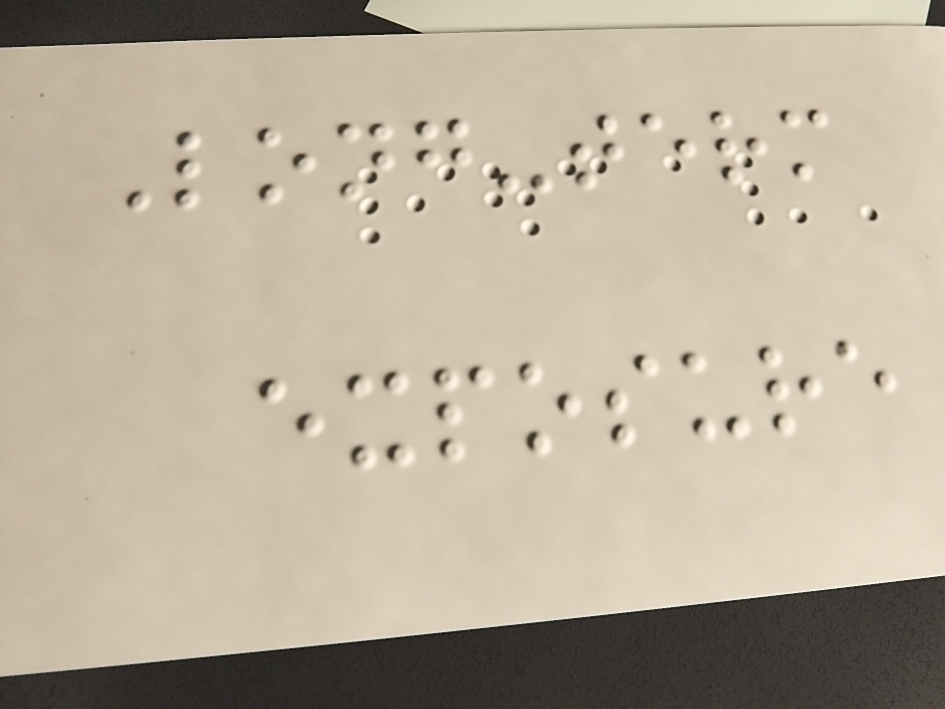Long-term
exposure
